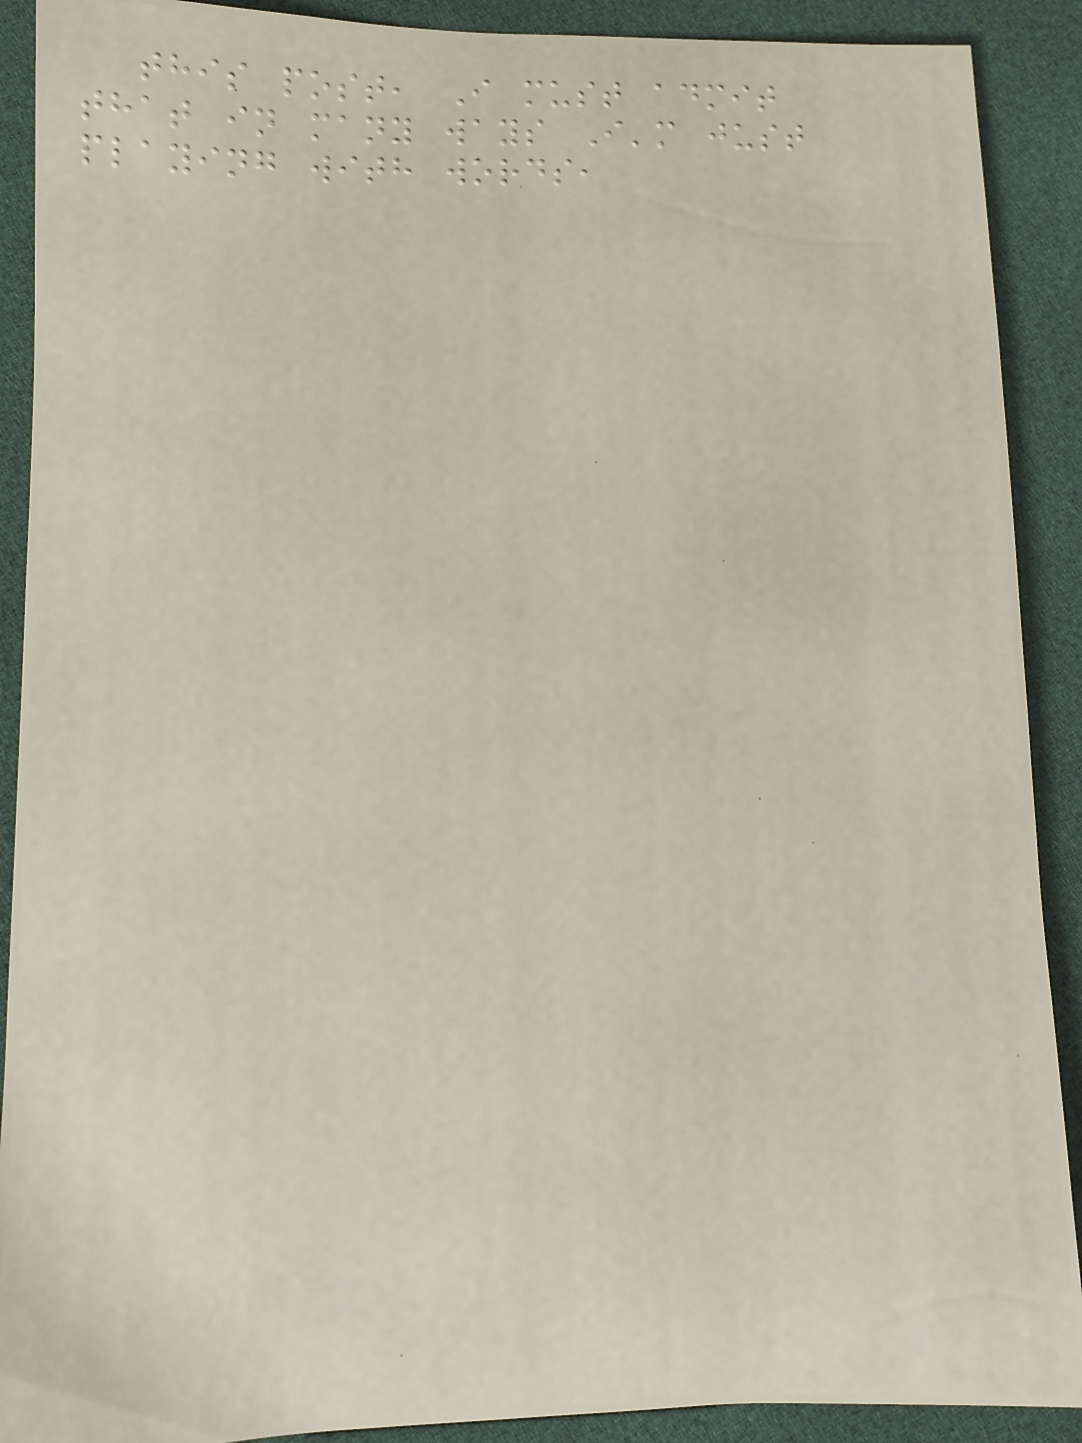this post, I must admit
that in many ways I'm just
playing with words,
